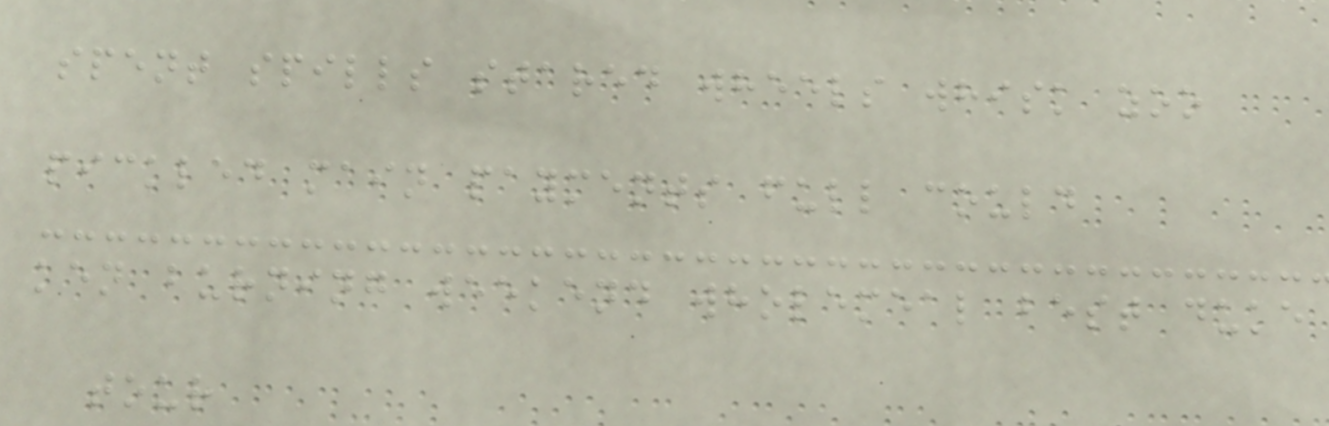spent spills stared wheels whisk zoo
pickled main payments full could
ken burning weekend wholemeal best duke
tour
